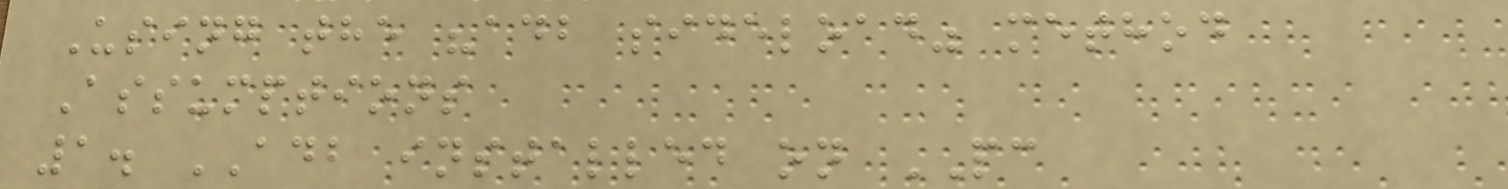Using the "adb sideload" method
Assumptions
1. ADB installed on PC
